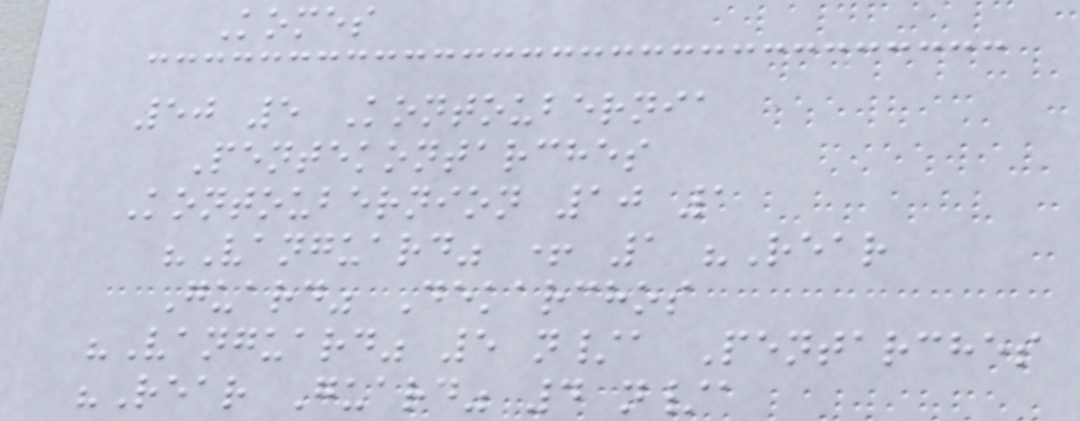Komes
50 5 Kontoubernia
Pentekontarches
Kontoubernion 10 1
"Vanguard" + 1 "Rear
Guard" Dekarchos
"Vanguard" 5 n/a Pentarches
"Rear Guard" 4 n/a
